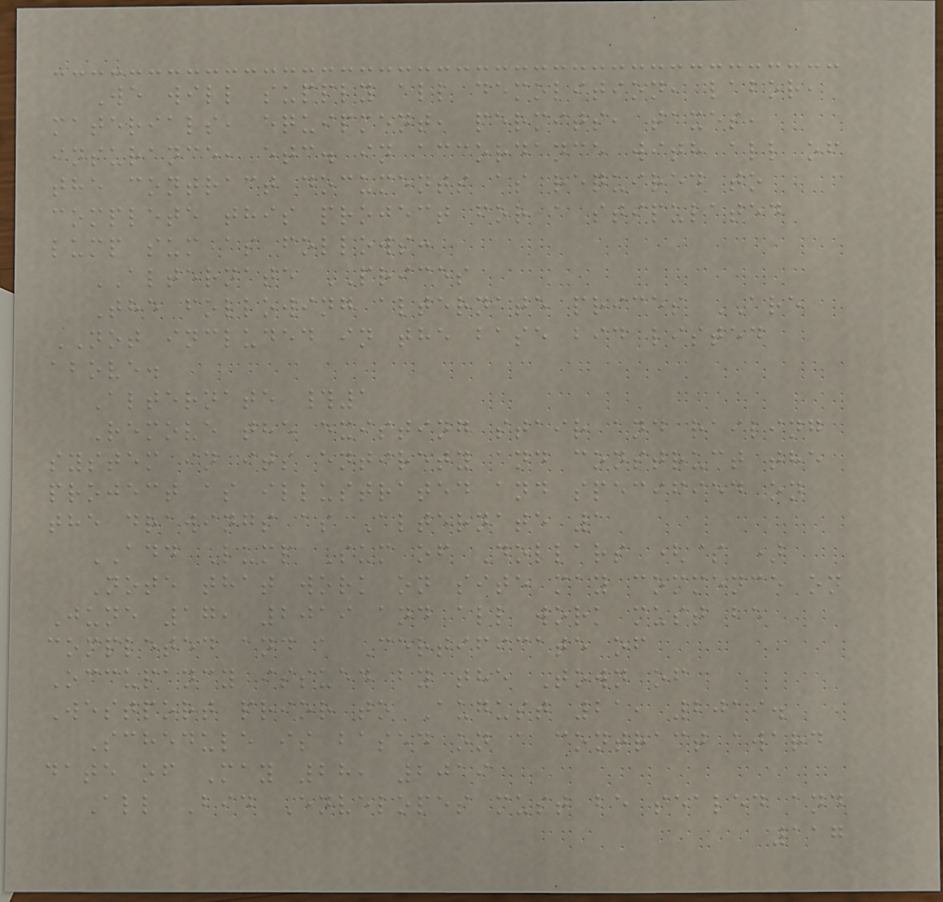We will supply all demolition, labor,
materials, equipment, permits, taxes,
insurance, etc. in accordance with all of
the contract documents as required to
complete this project for a stipulated
lump sum as follows:
ALTERNATE PRICES
The following alternate prices ARE
NOT included in the base bid listed
above.
Alternate #1
Remove the existing stair and railing
system in its entirety and construct the
project as illustrated and specified on
the drawings as Alternate 1
ADD Lump Sum of Dollars ($ )
Note that work on site may commence on
June 17, 2019 and all work must be
completed and a Certificate of
Occupancy issued by the Town of
Westport prior to August 21, 2019.
Schedule is based on a contract award
date of May 28, 2019
All Bid Envelopes must be sealed and
117
